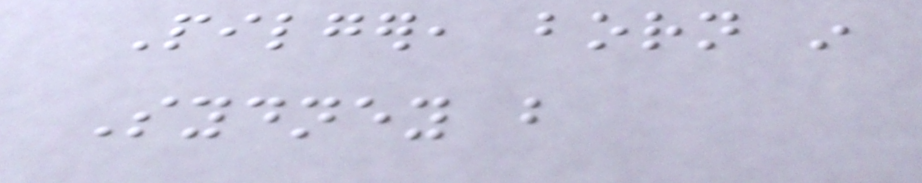Pilger, born in
Sydney but
